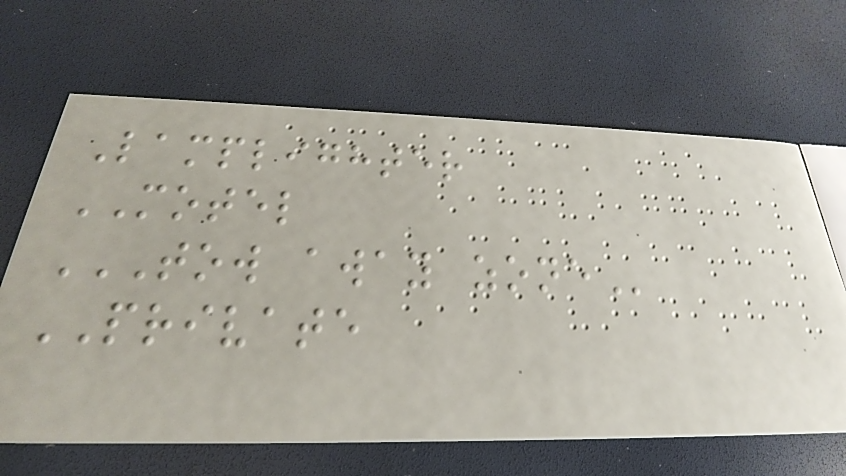Lamplighter
MOTEL
TOW AWAY ZONE
PRIVATE
